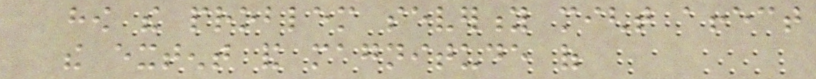how the problem severity might affect
the extent and magnitude of
